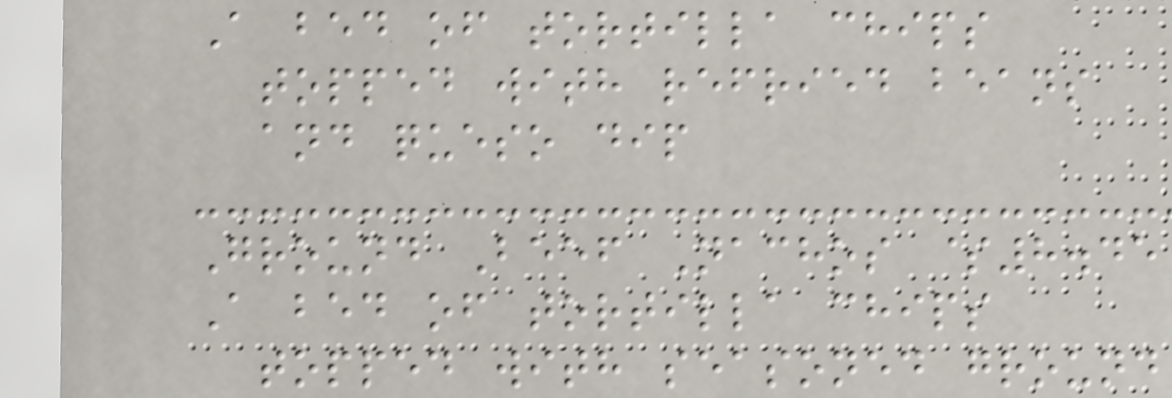A bed of tortilla chips
topped with refried beans
and queso dip
Ground Beef Nachos $8.45
A bed of tortilla chips
topped with seasoned ground
